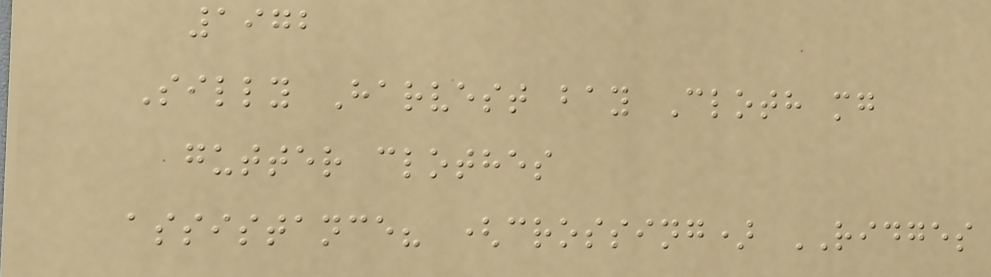1972
Silly Harvest bay Cloth mg
gutter clothes
assistance? (crossing) RIDGES
